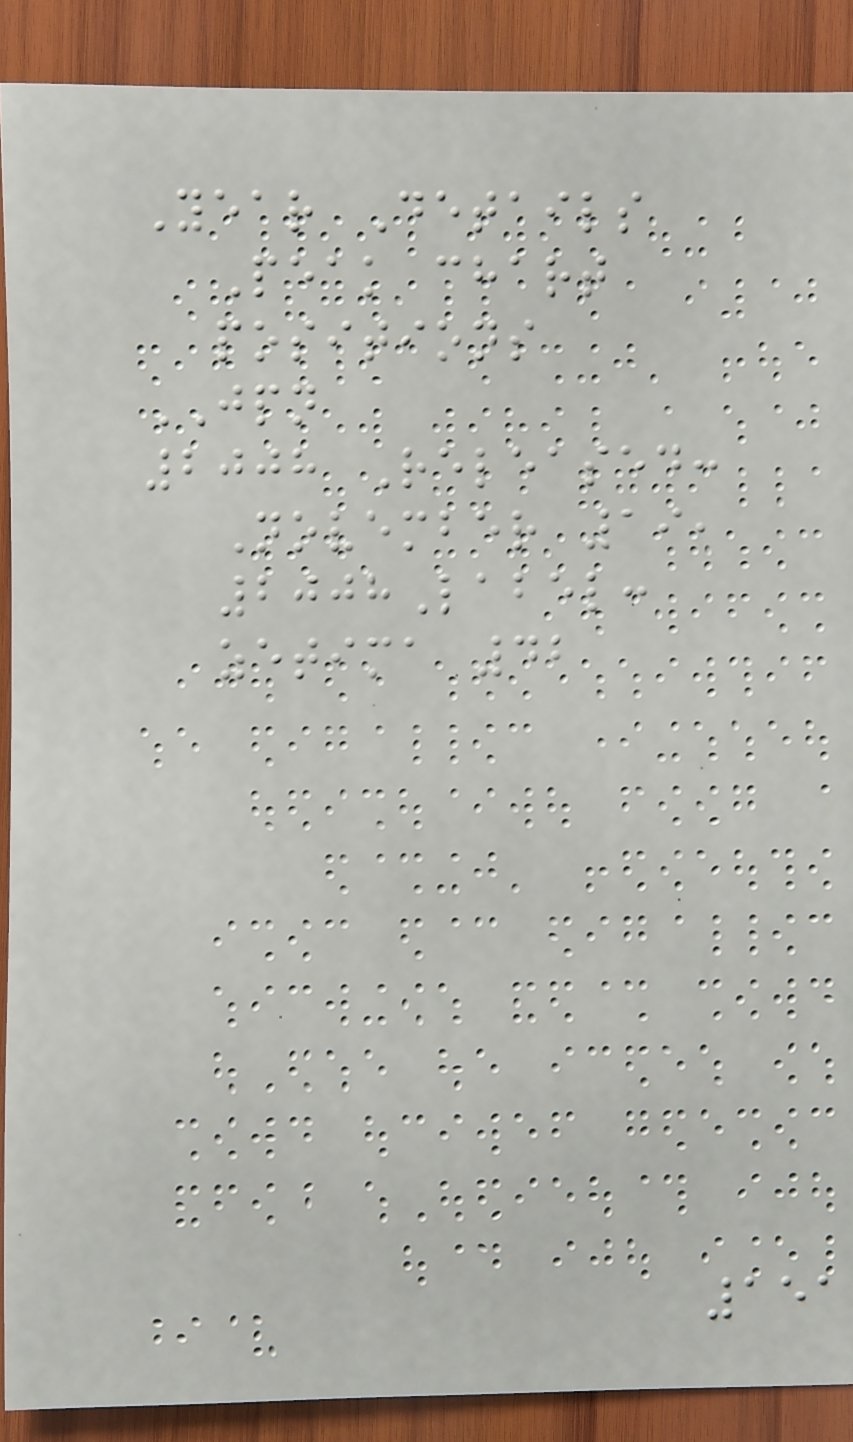Year Details
Peak chart
positions
JPN
2008 Released:
November 19,
2008Label:
zetima 42
151
